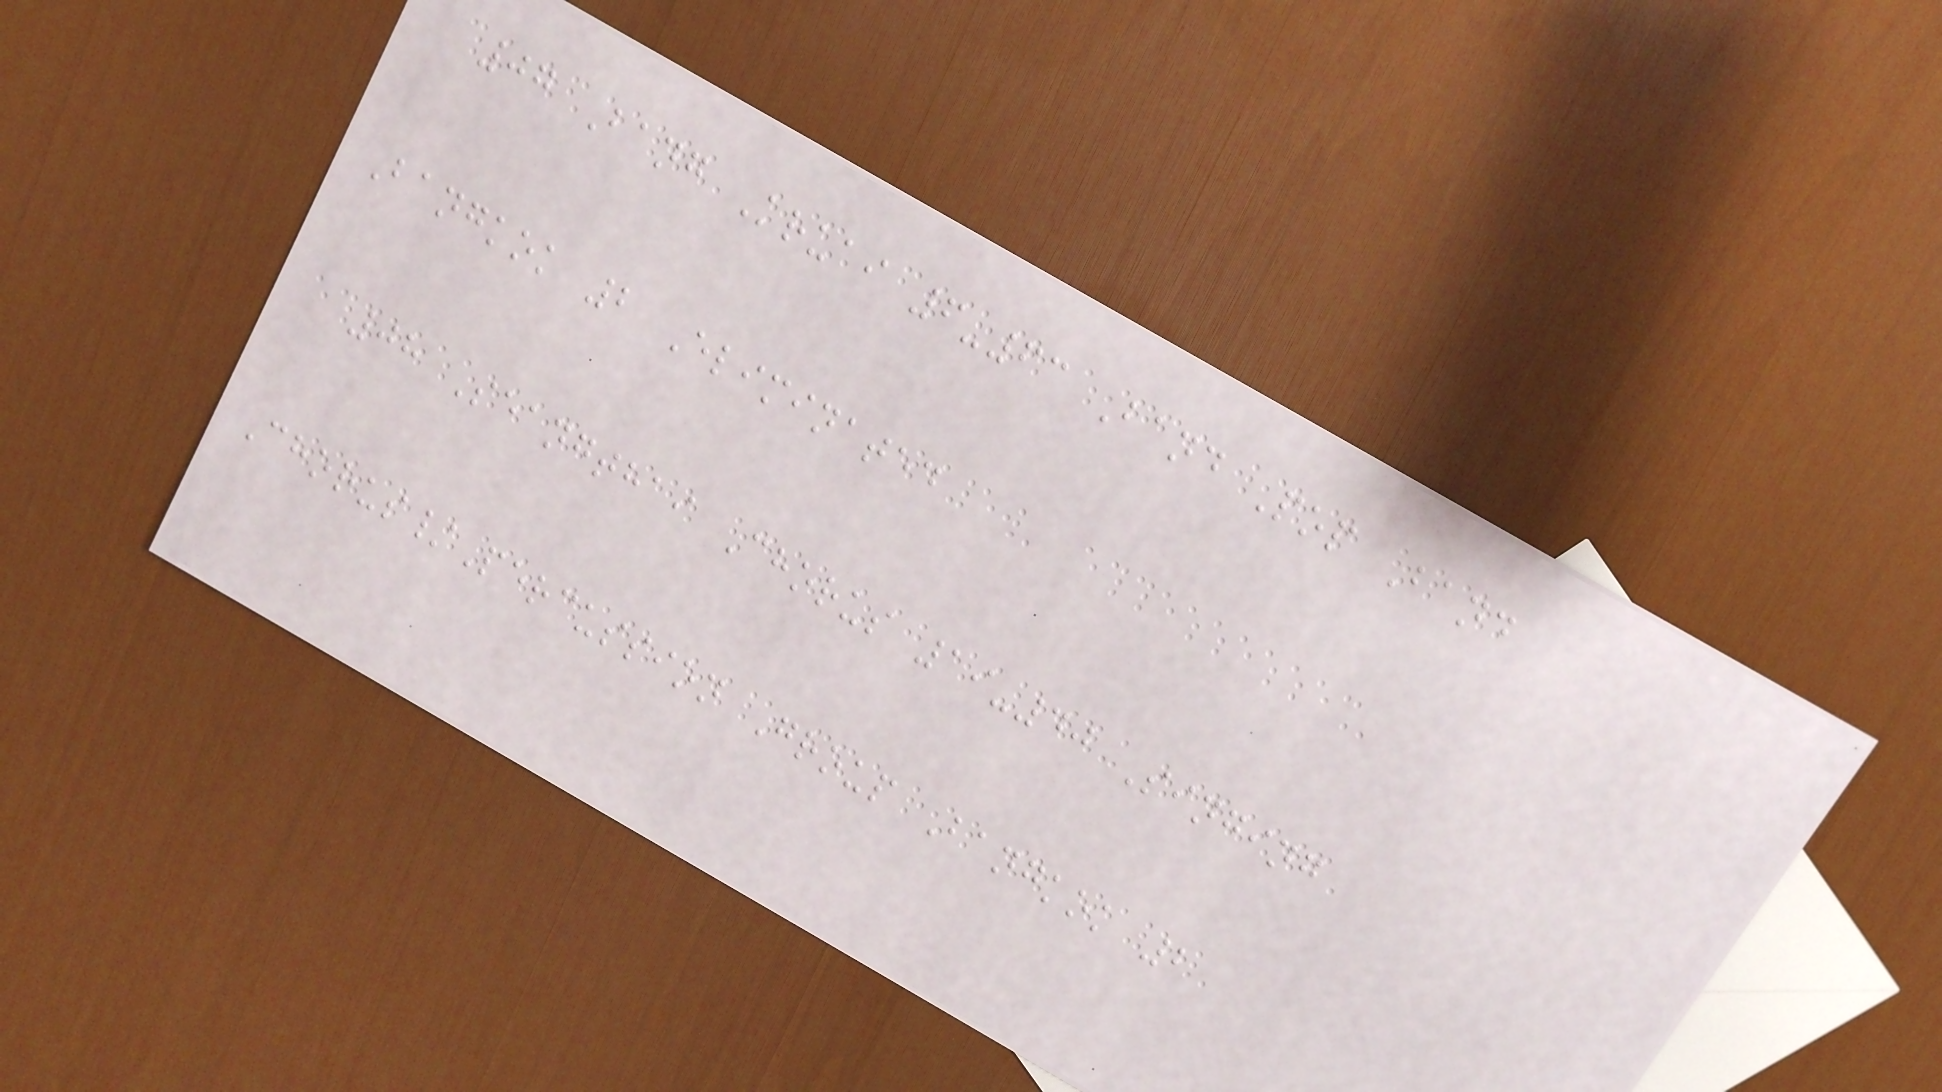07 Bang Kruai 6-63 Band Pop Band
Bangkok 2 Eliminated
08 Seangthai Chorus 19-40 Singing
Chorus/Percussion Group Bangkok 2
